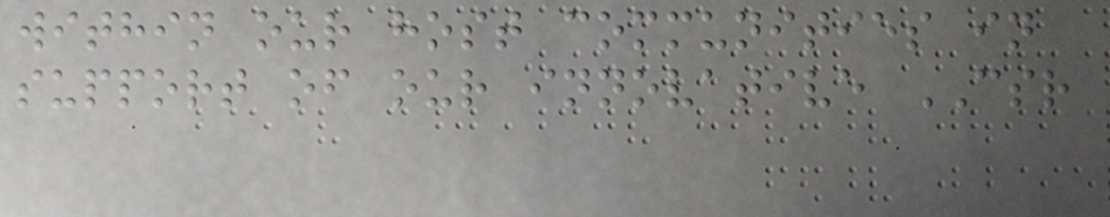within our host communities in
support of our innovative CSR
